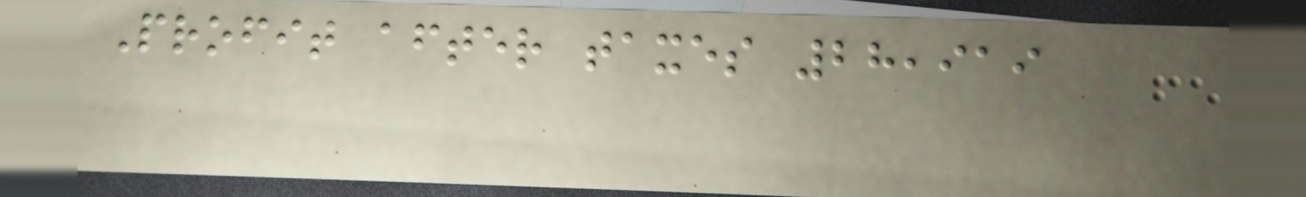Profit after taxes 28,919
